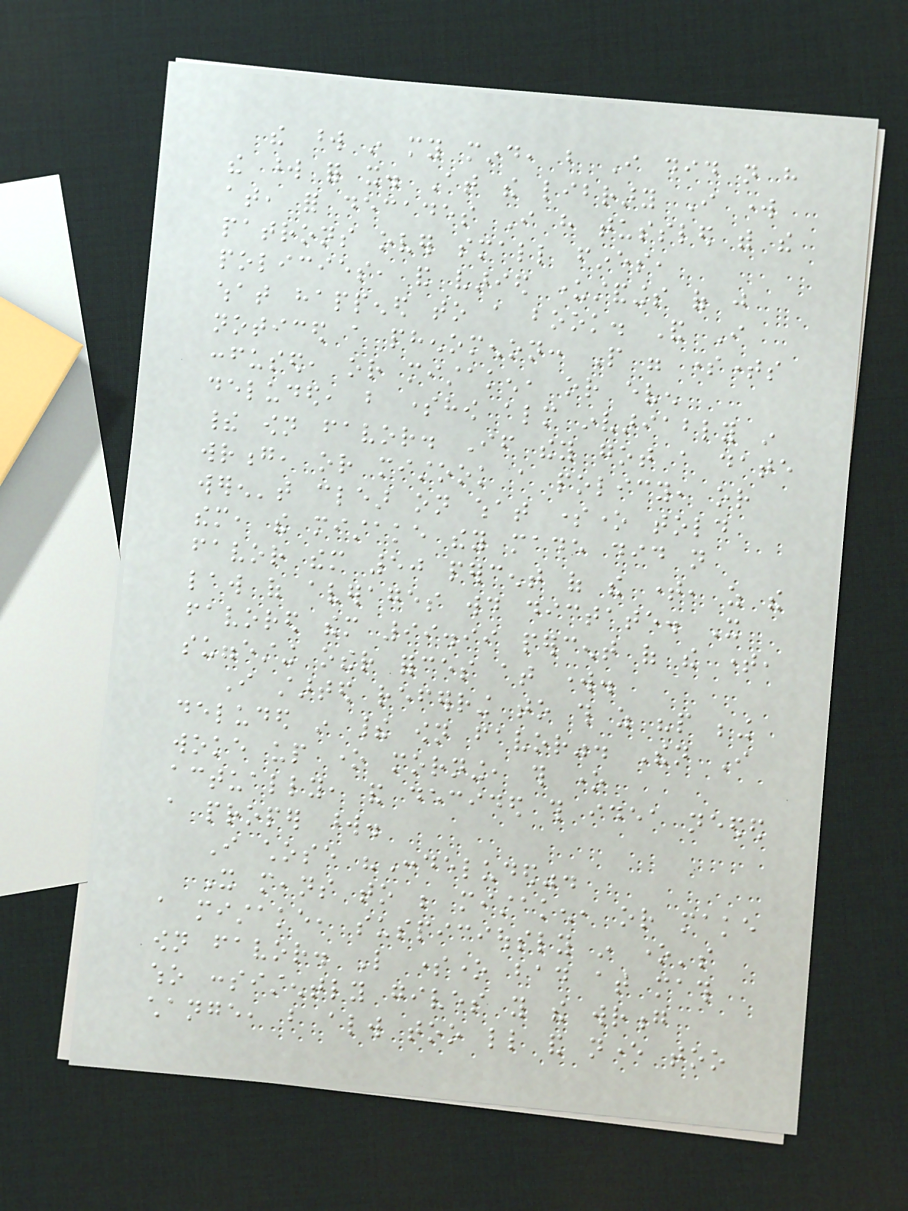the word in my mind, but I did not have
the word for it. At the library I work
at, for decades I have tussled with the
patrons over small fines,
policies, and varied understandings of just
what happened to a book. And I
noticed a phenomenon: People were sometimes
confused, or mistaken, or even
deluded, but somehow almost invariably in
their own favor. If they got a date
wrong, or mistook a policy, or
weren't clear on what someone told
them, the mistake they made did not
favor them 50 percent of the time, as the
law of averages would dictate. It
favored them 99.99 percent of the time,
suggesting other forces at work.
I started referring to this as "people being
deluded in their own favor". Then I
woke up one morning, this one
actually, and decided this idea needed
a proper word.
I chose "Condeluded".
It means to be mistaken, or make
a mistake, suspiciously in one's
own favor. Like someone bad at math
who consistently gives you the wrong
change, but always too little and never too
